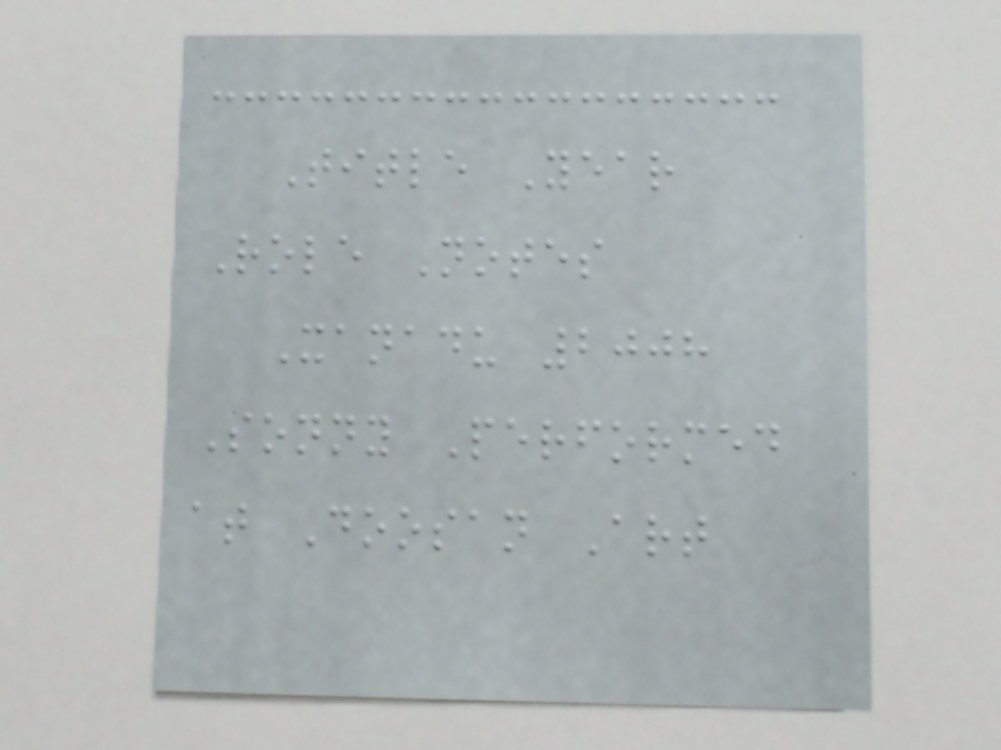Title Year
Role Notes
Xanadu 2008
Sonny Performed
at Doosan Art
